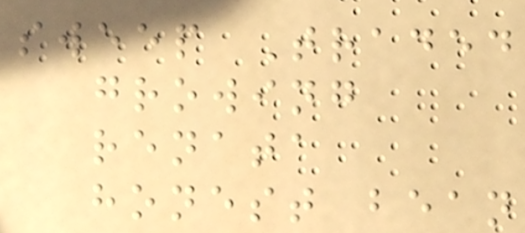sweep Traded
growing
renata
honest bean
